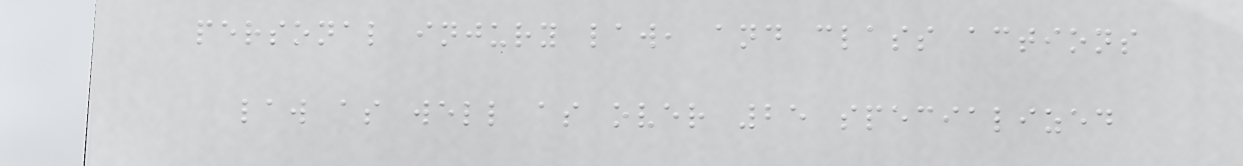personal injury law, and class actions
law as well as over 25 specialized
